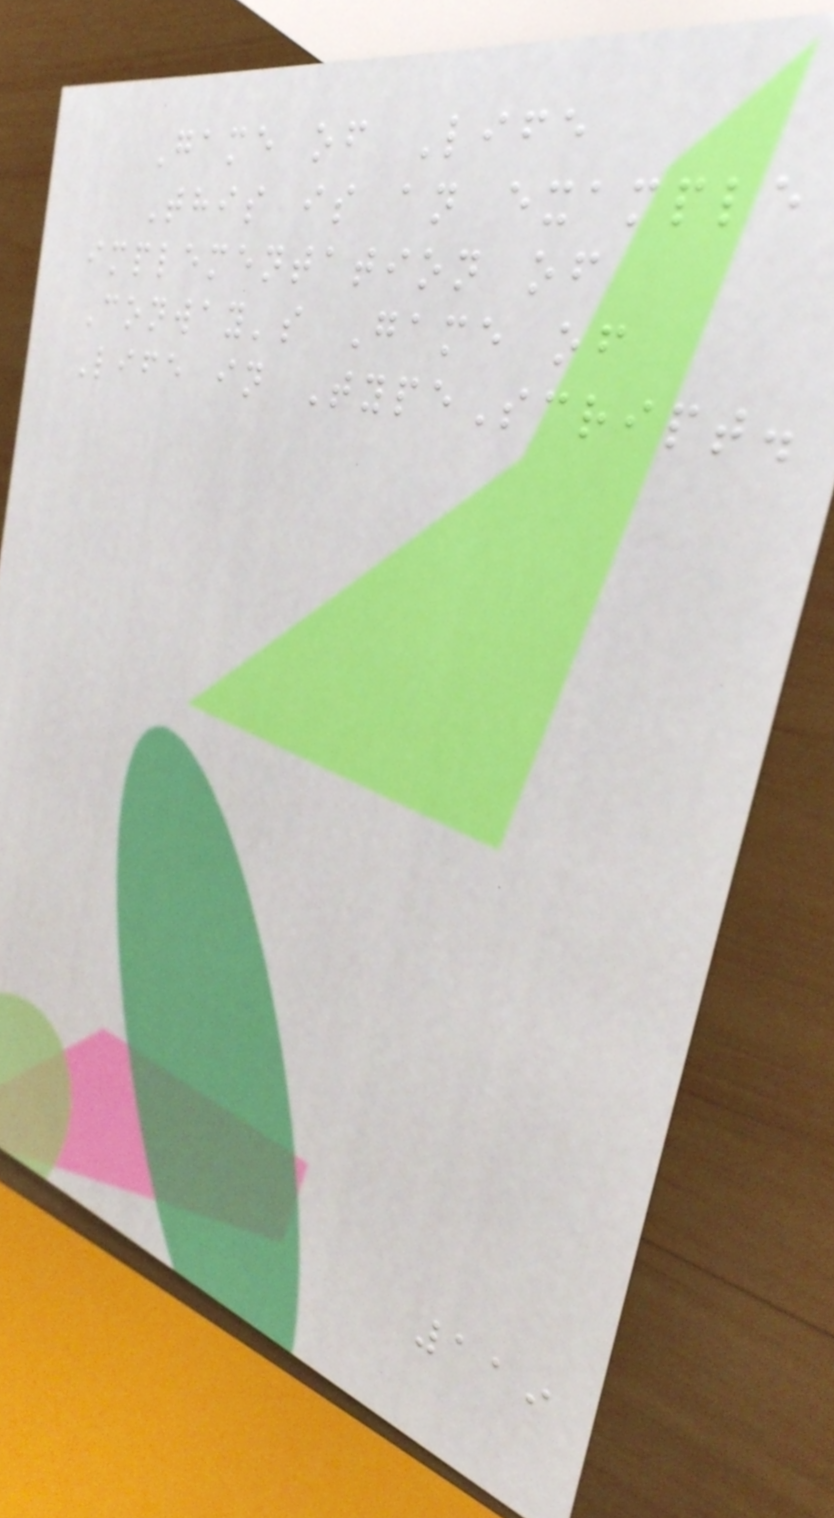Game of Life
This is an example
implementation of
Conway's Game of
Life in TypeScript.
119
